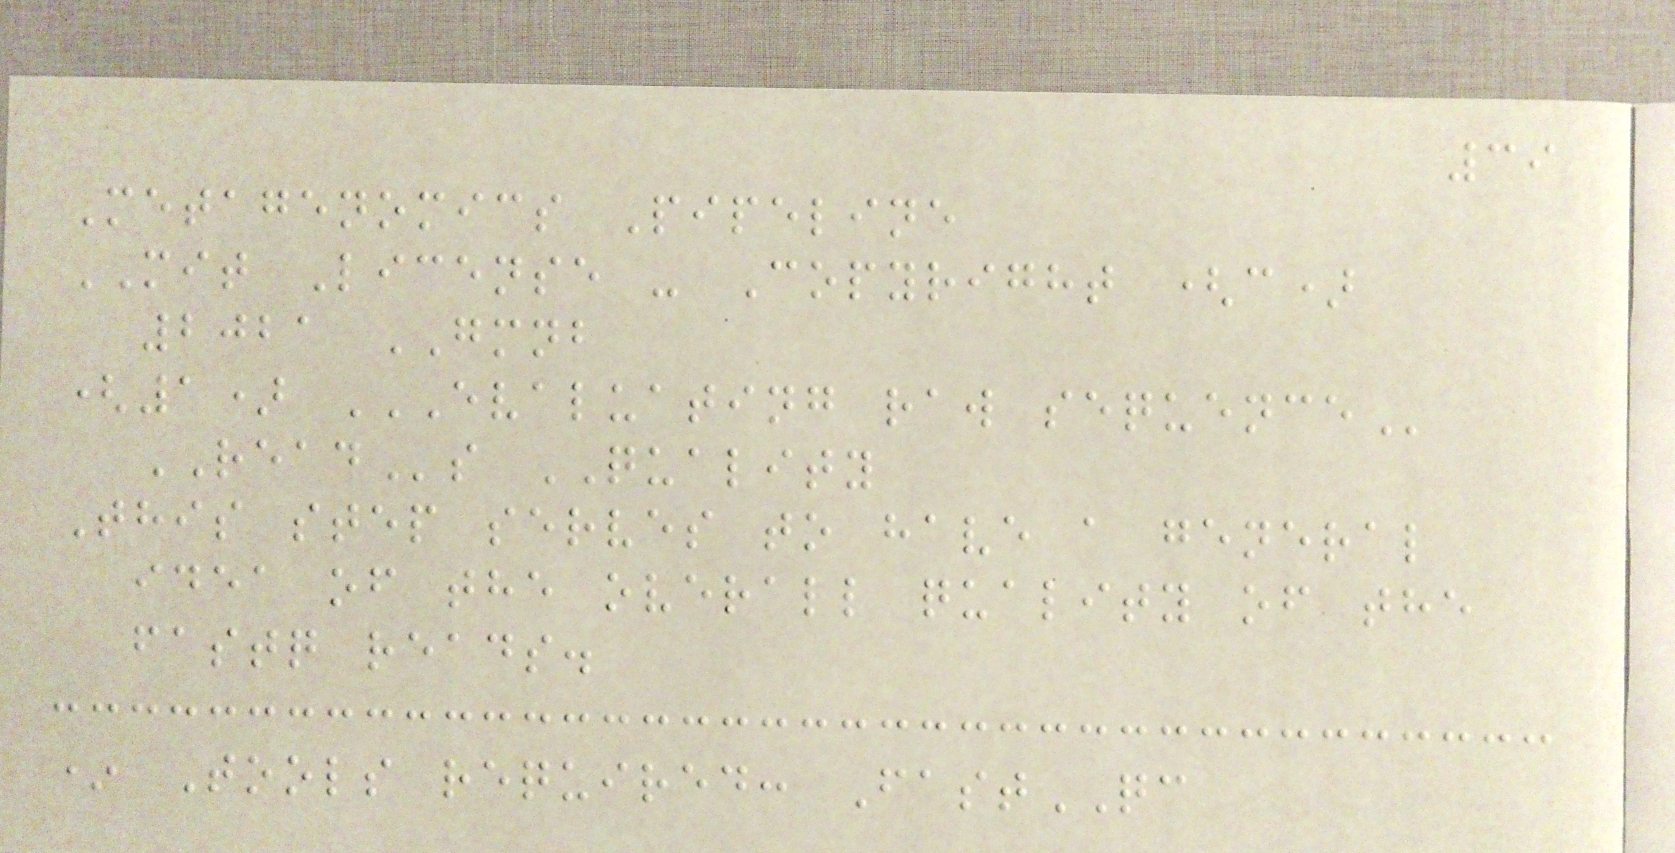39
Metagenomics Pipeline
MIT License - Copyright (c)
2021 GMNB
(1) EVALUATING RAW SEQUENCE
READs QUALITY
This step serves to have a general
idea of the overall quality of the
fastq reads.
* Tools required: FastQC
